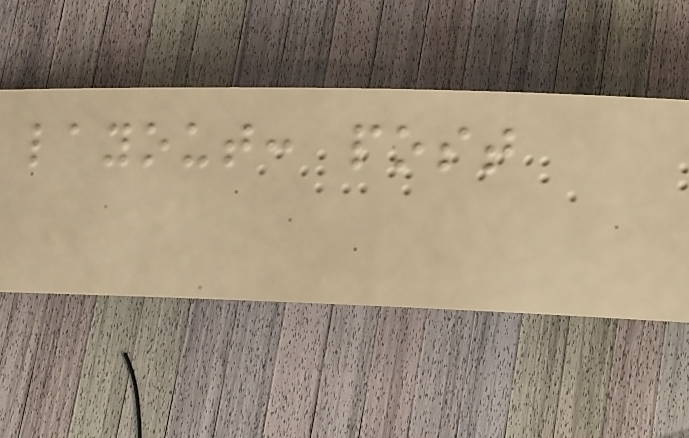layout: post
